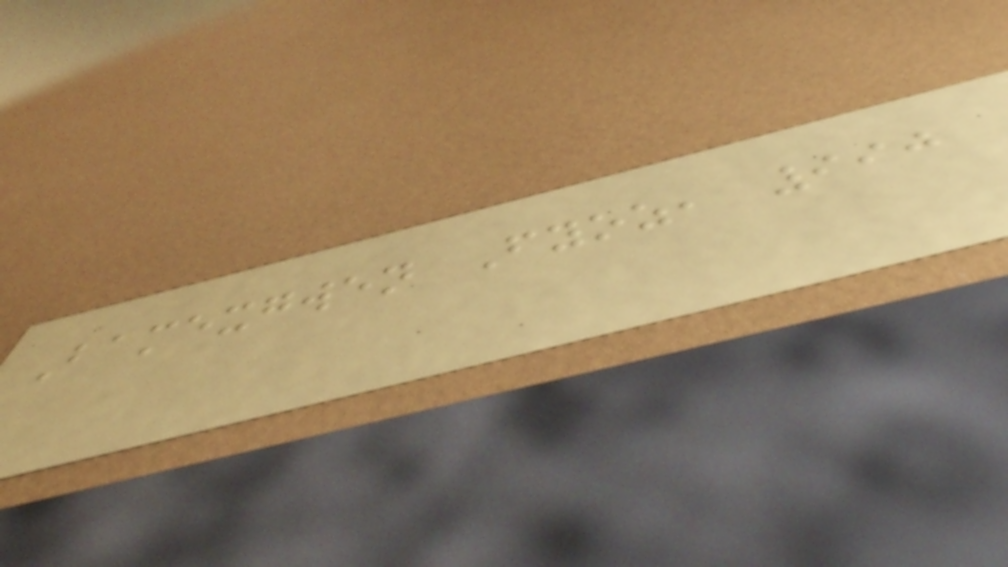Bamexgwen Fyoz, 990
